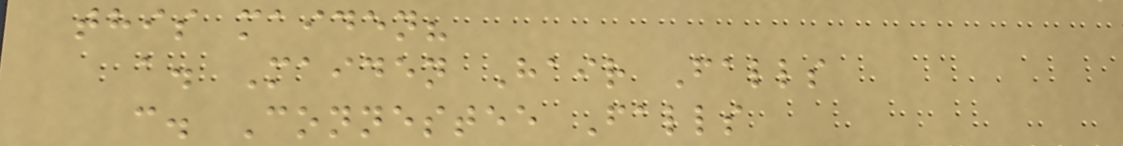this maiden?
a. Maiden Hair Falls
c. Connestee Falls
